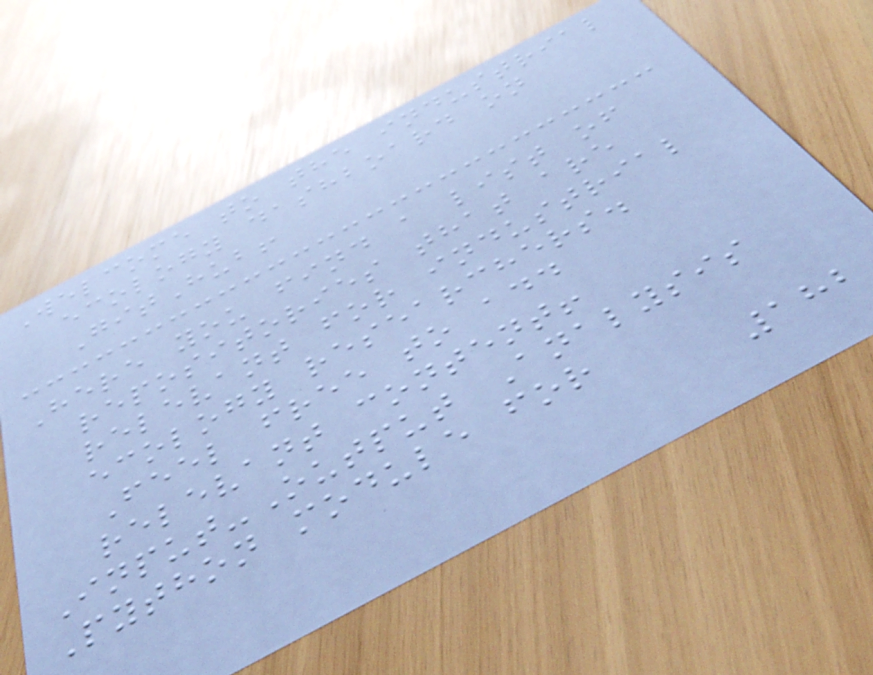Welcome to the industrial
ecology dashboard on
GitHub!
Here you find a list of
repositories that are
relevant for industrial
ecology researchers.
Feel free to add
relevant content!
Input-Output Analysis
Python module for
182
